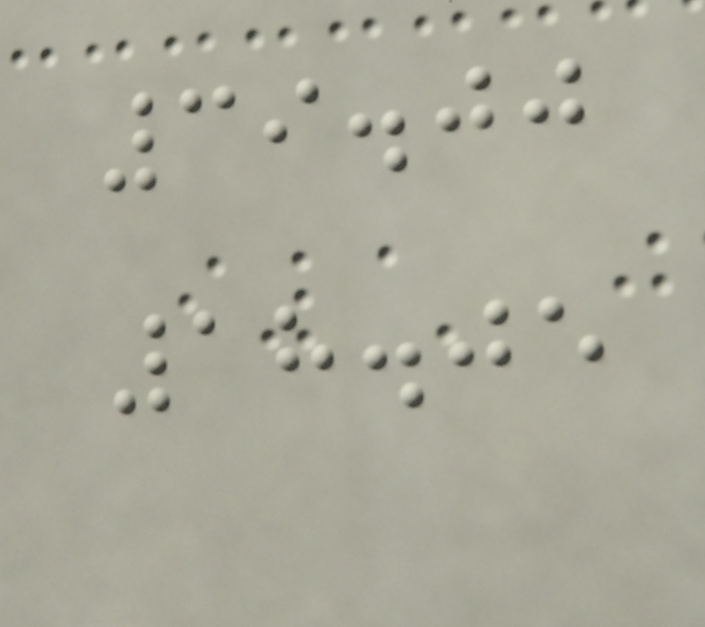39.00
18.05
